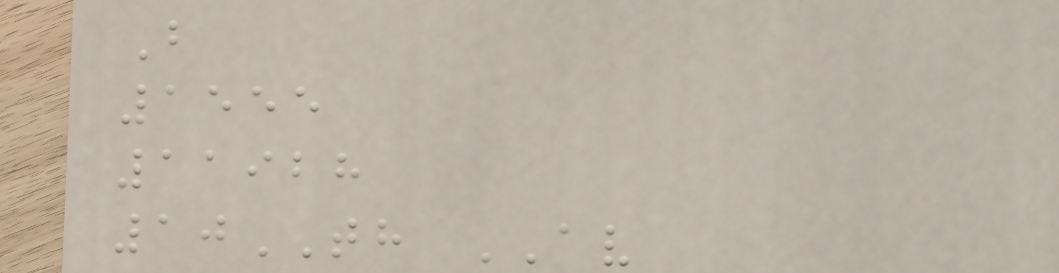B
1555
11928
10TH AV
